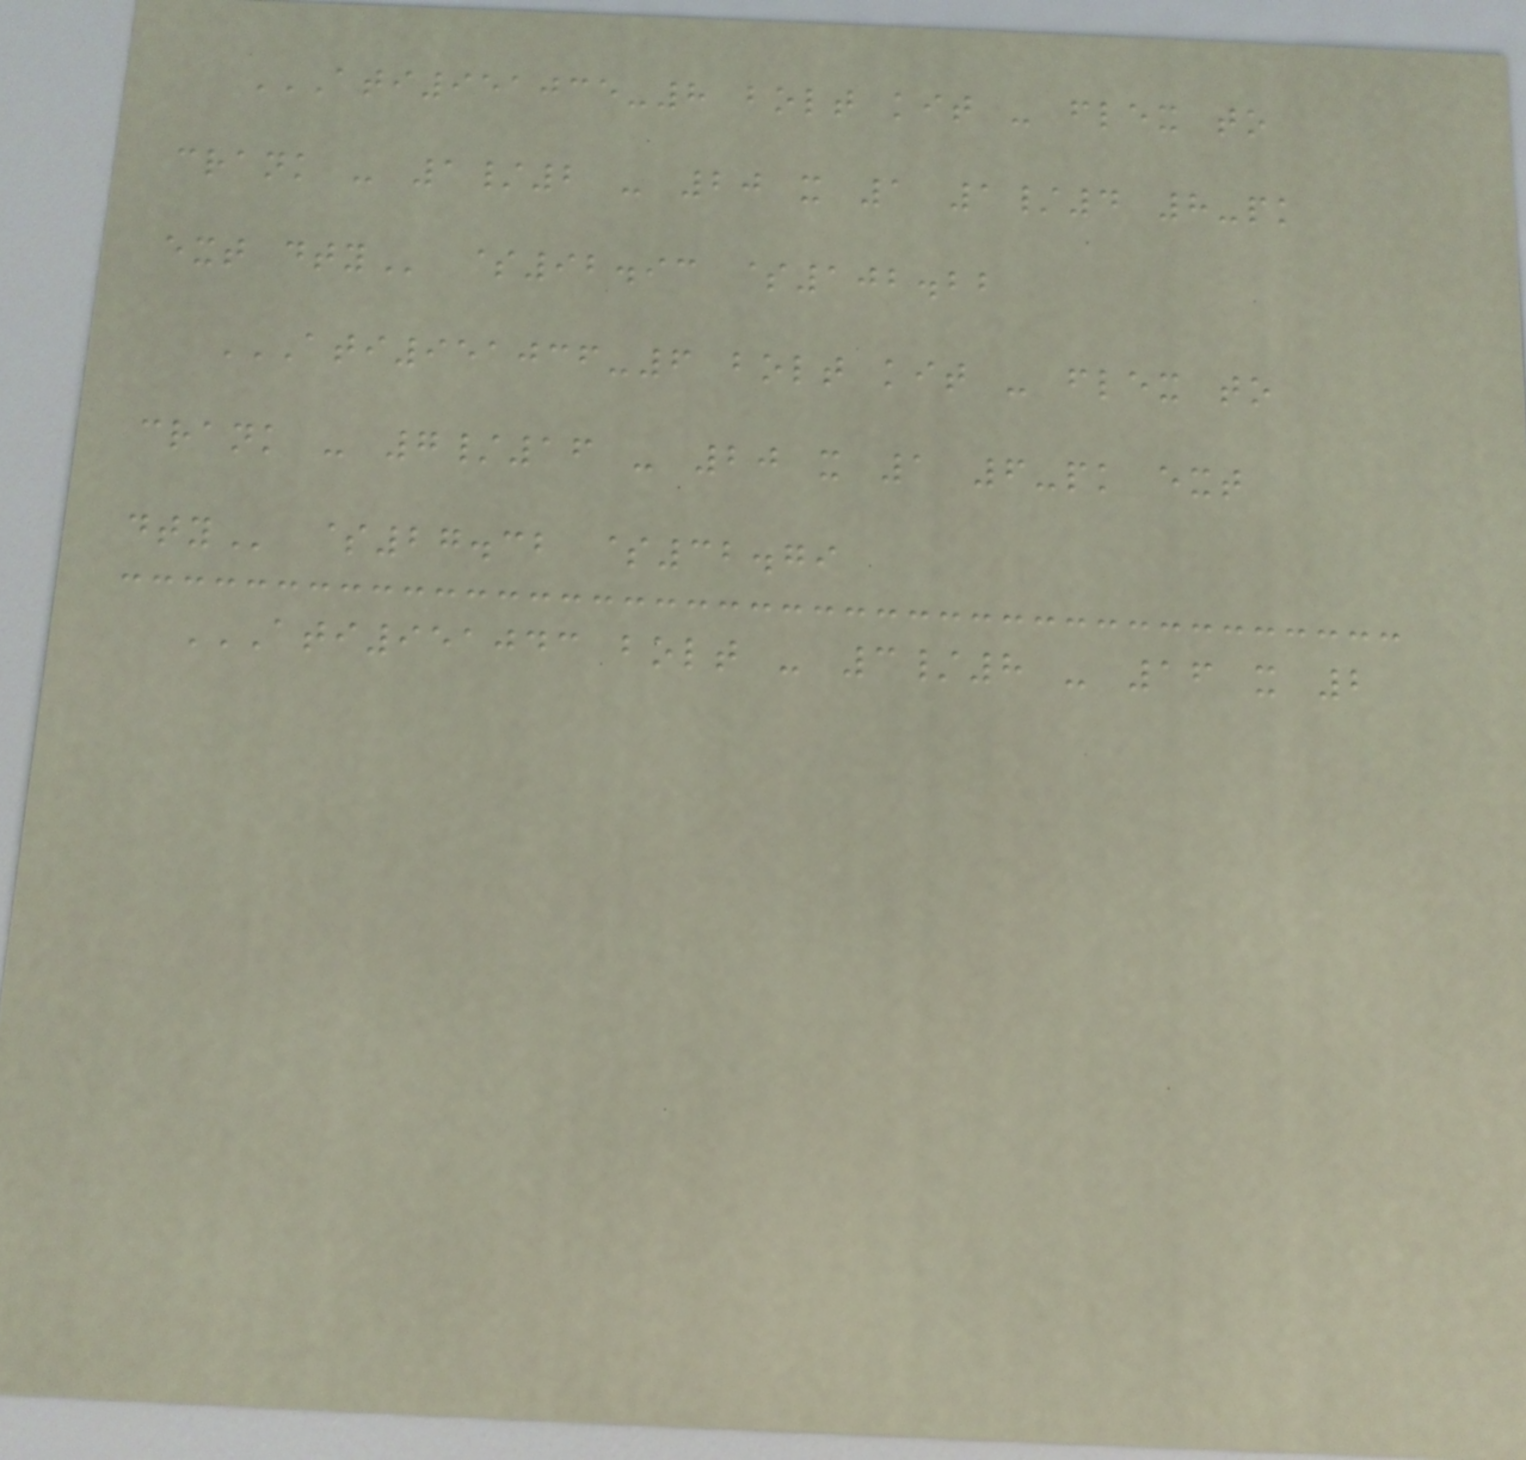ATI951035-8 BOLT KIT - FLEX TO
CRANK - 1/2 - 20 X 1 1/4 8-PK
EXT DTY $92.93 $102.22
ATI951036-6 BOLT KIT - FLEX TO
CRANK - 7/16 - 20 X 1 6-PK EXT
DTY $27.32 $32.79
ATI951043 BOLT - 3/8 - 16 X 2
